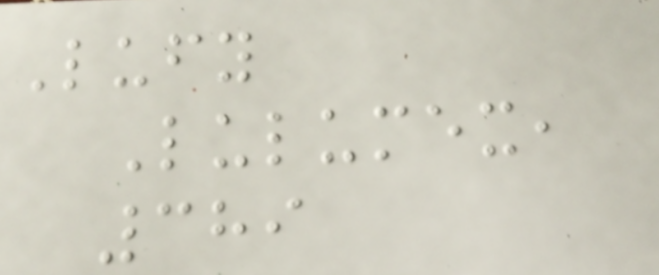Lufy
Lulumex,
389
